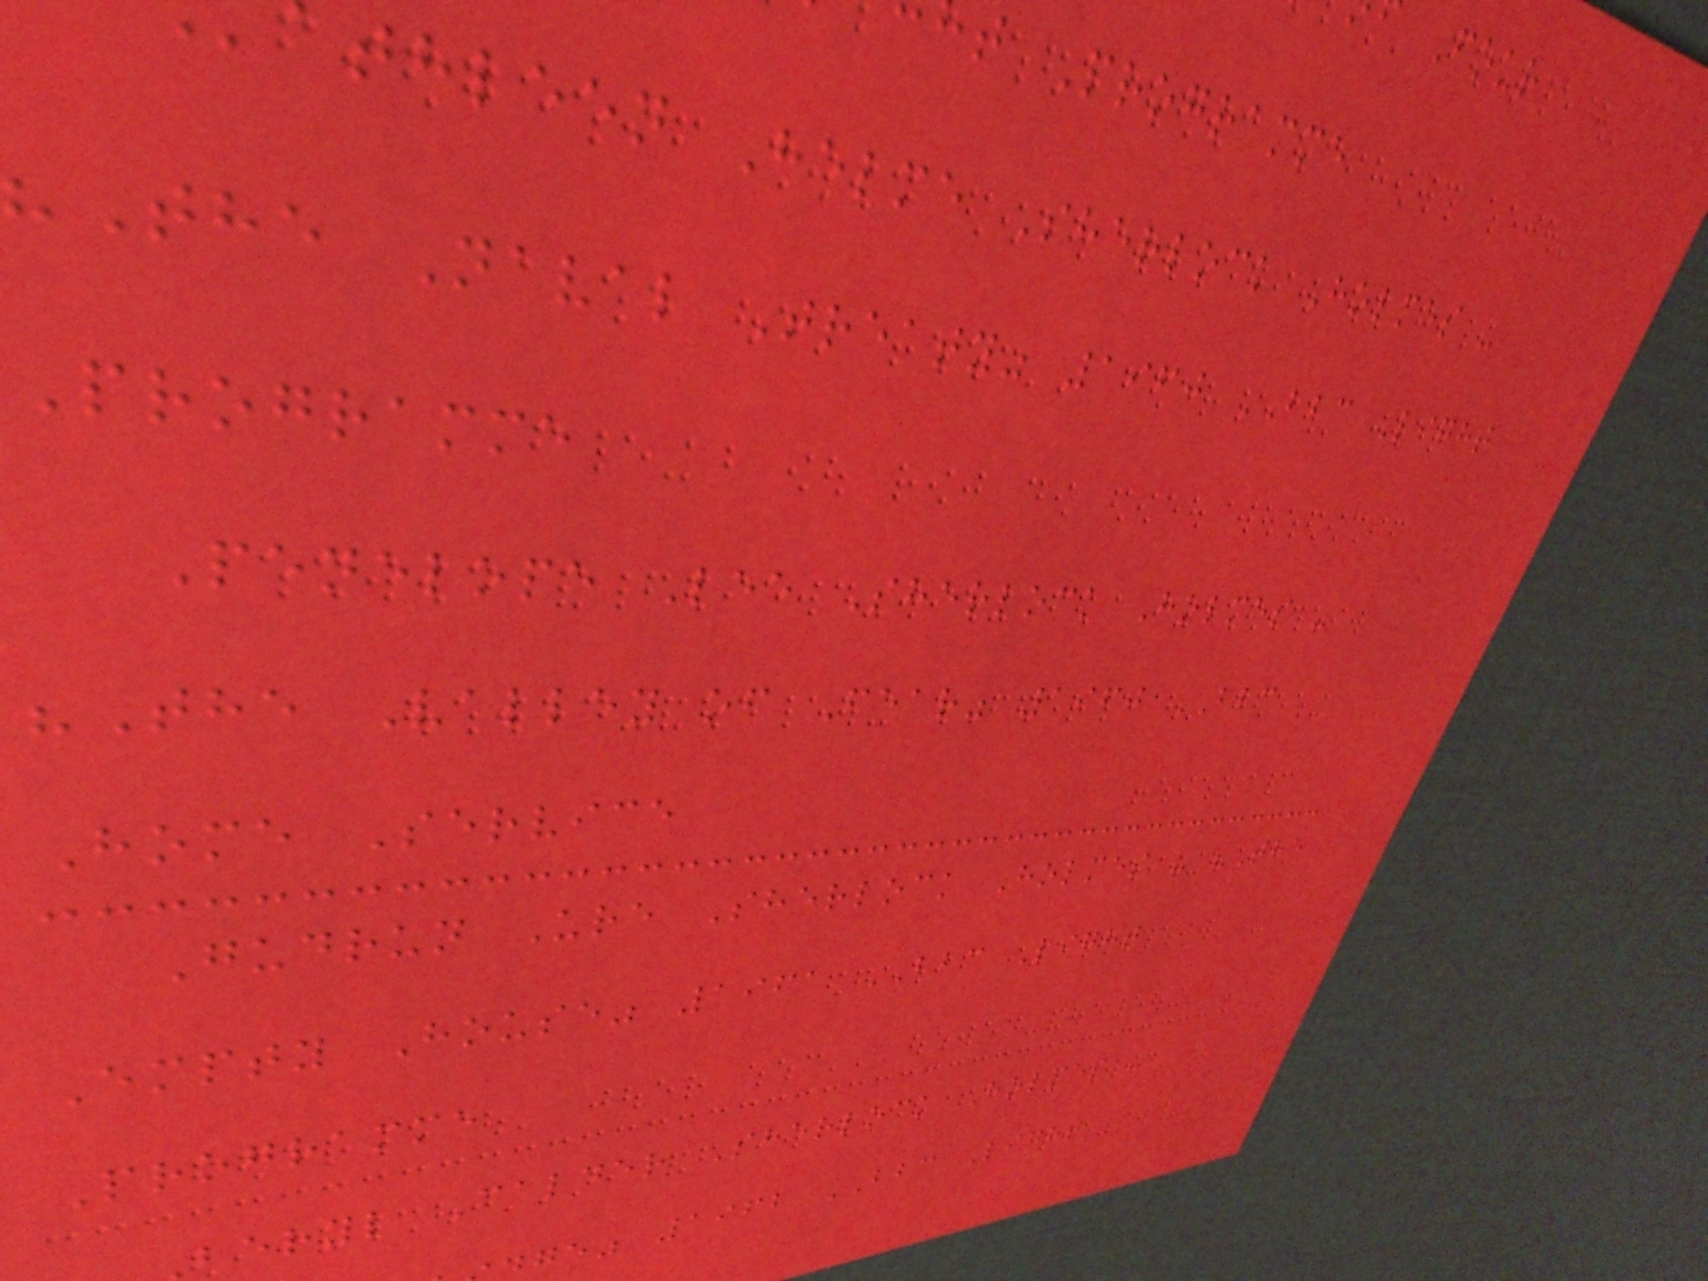t Programme
thleen Helme Sherlock Holmes -
"The Naval Treaty" 1960 BBC Light
Programme
Penelope Lee Sherlock Holmes -
"The Valley of Fear" 1960 BBC
Home Service
Gudrun Ure Sherlock Holmes - "The
Empty House" 1961 BBC Light
Programme
beryl Calder Sherlock Holmes -
ge" 1962 BBC Light
